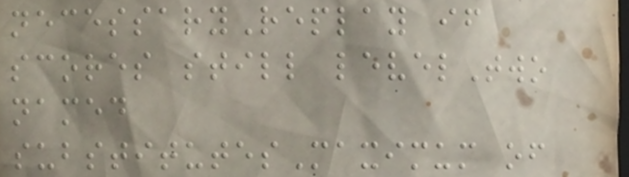necessaryReplay if
scores still levelTwo
named
substitutesMaximum of
